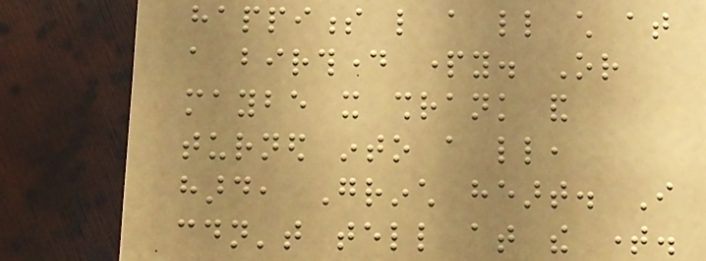happiness like a little child at
a birthday party. Or
maybe it shrank and
turned into a little,
hard, Grinch heart. I
couldn't tell at the time.
